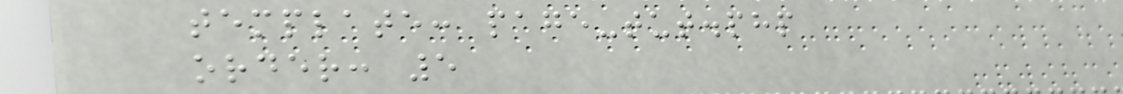template: page-tut.php
order: 5
